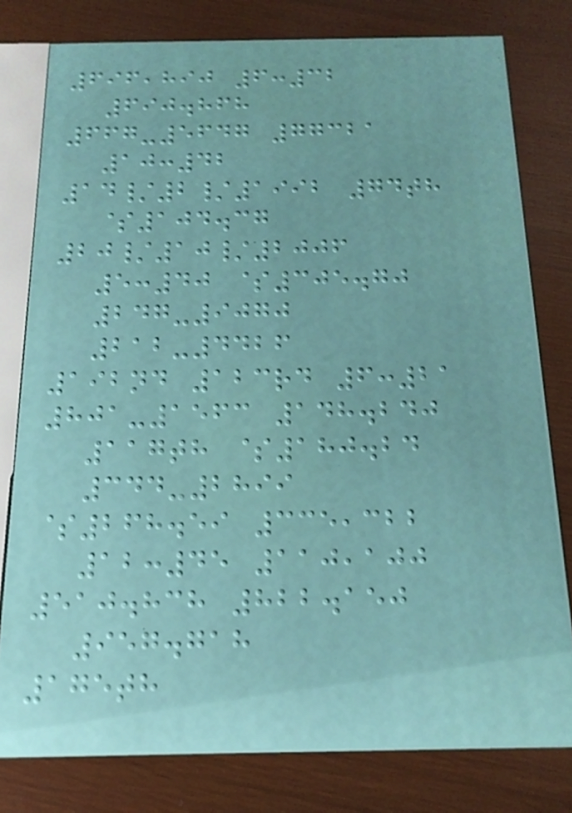696,890 6:32
690.868
667-5647 77321
10:42
14/2/1992 74th
$104.37
20/10/2006
5:40 $305.70
247-9070
212-4426
192nd 123rd 6:21
801-1563 148.240
117th $180.24
344-2899
$268.59 335,322
12:45 110,100
510.838 822.150
957.718
175th
